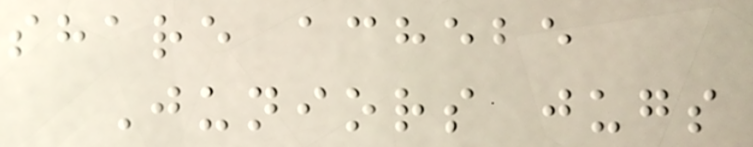share achebe
Juniors jugs
